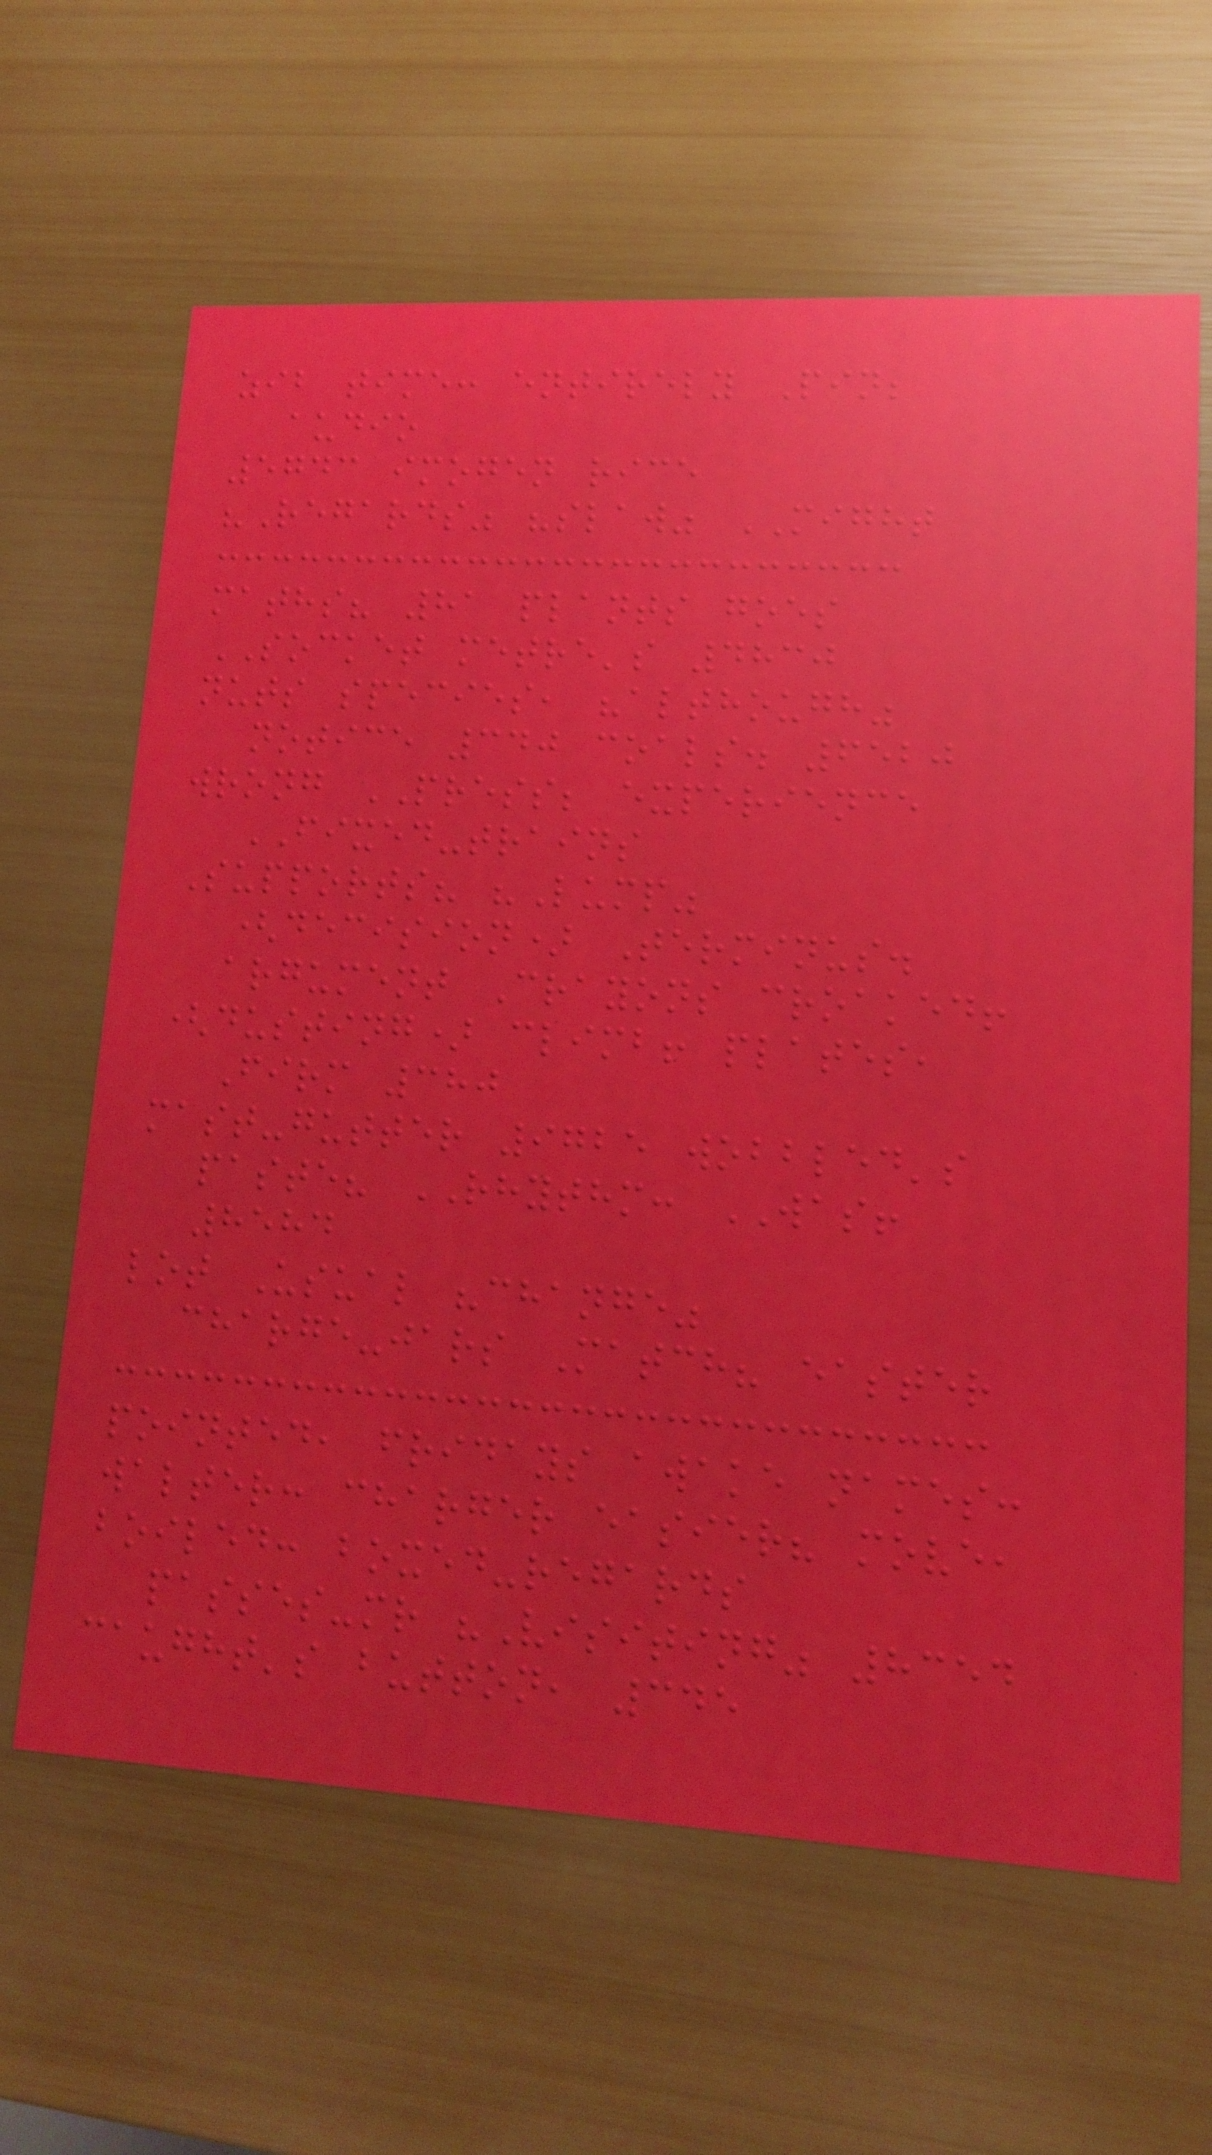zib time: entirely Pin;
audio
5743 imogen rice
"Regards" "slaw" MIGHT
maths? 81 plants goes
SOCKET metre's 4830
nuts species, "although"
notice 340 coals. 6520
wrong PRESS; experience
FIXED-trains
Supports? "Lump"
(decision) Terminus.
argument Crayons croaked!
(dusting) climb! plates,
Firm 380
mast-gutter 9725 wobbled's
paste? RHYTHM: WAS!
8584
lot Usual "change"
charge-jars Match? easter
pointed, fridays awake names:
walter: charger easier? move,
boiled: boxed-regards
passes-mr "Visiting" 8354
caught's button, 345
